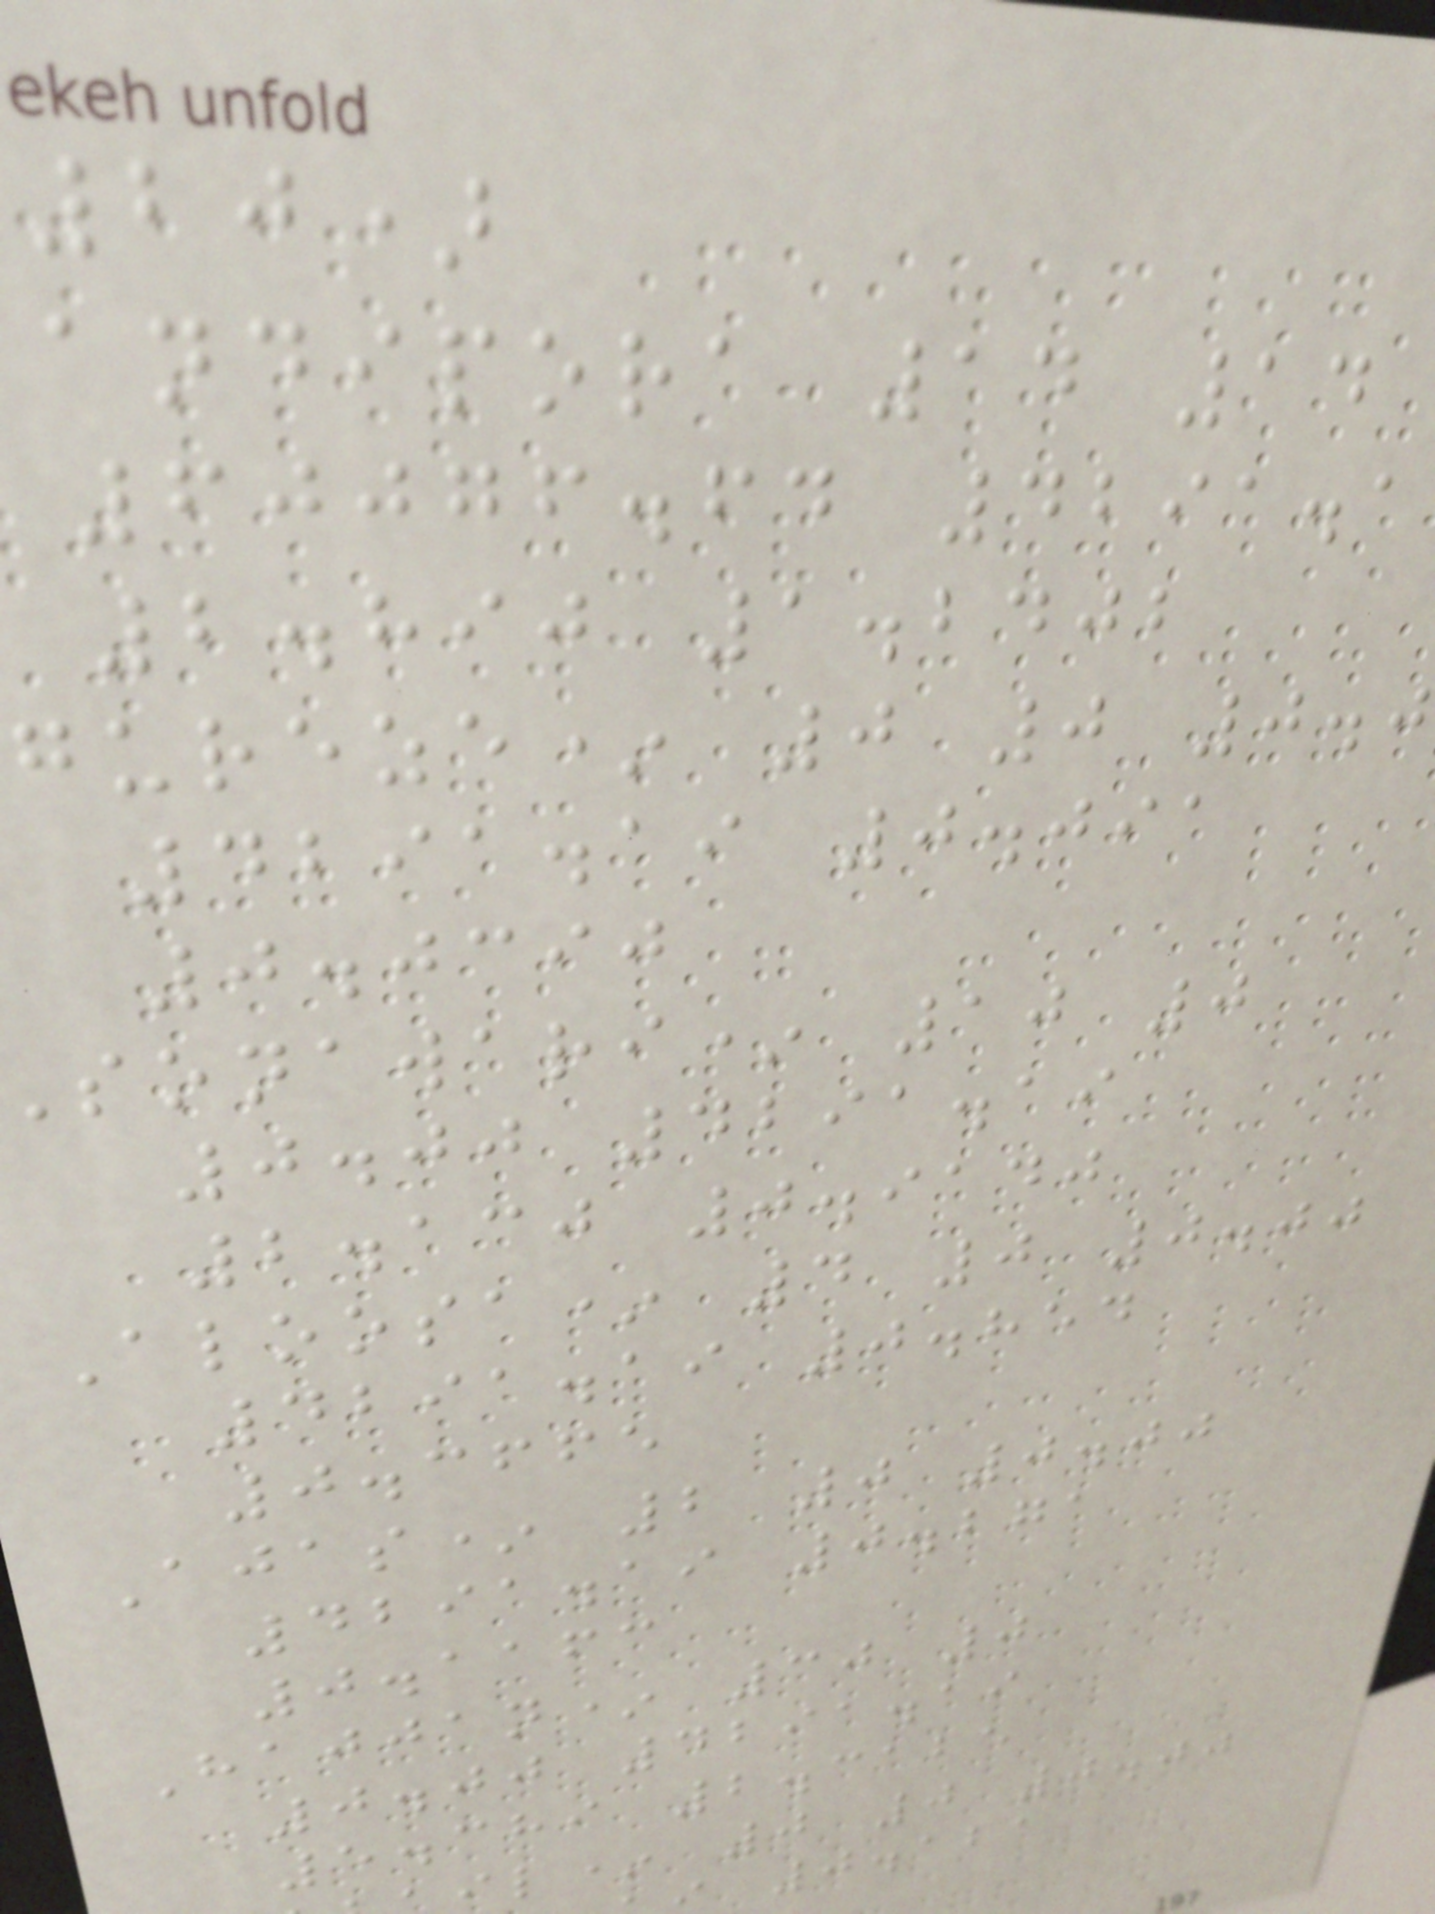20)
andipora 14 14
60076.64 4291.1
2.890 1.2402
gureze* 0 0 0.0
4291.19 0.091
0.0390
sonawari* 10 0
0.00 4291.19
2.130 0.9140
Aloosa* 4 0 0.00
4291.19 0.854
0.3665
Ajas* 2 0 0.00
4291.19 0.271
0.1163
Hajjan* 30 0
0.00 4291.19
5.389 2.3125
il* 0 0 0.00
0.121
